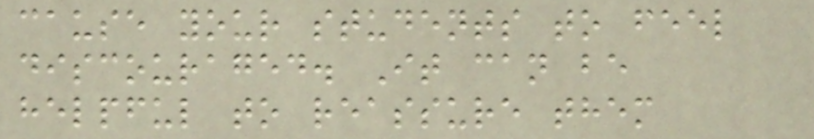cause your students to feel
discouraged. It can be
helpful to reassure them
